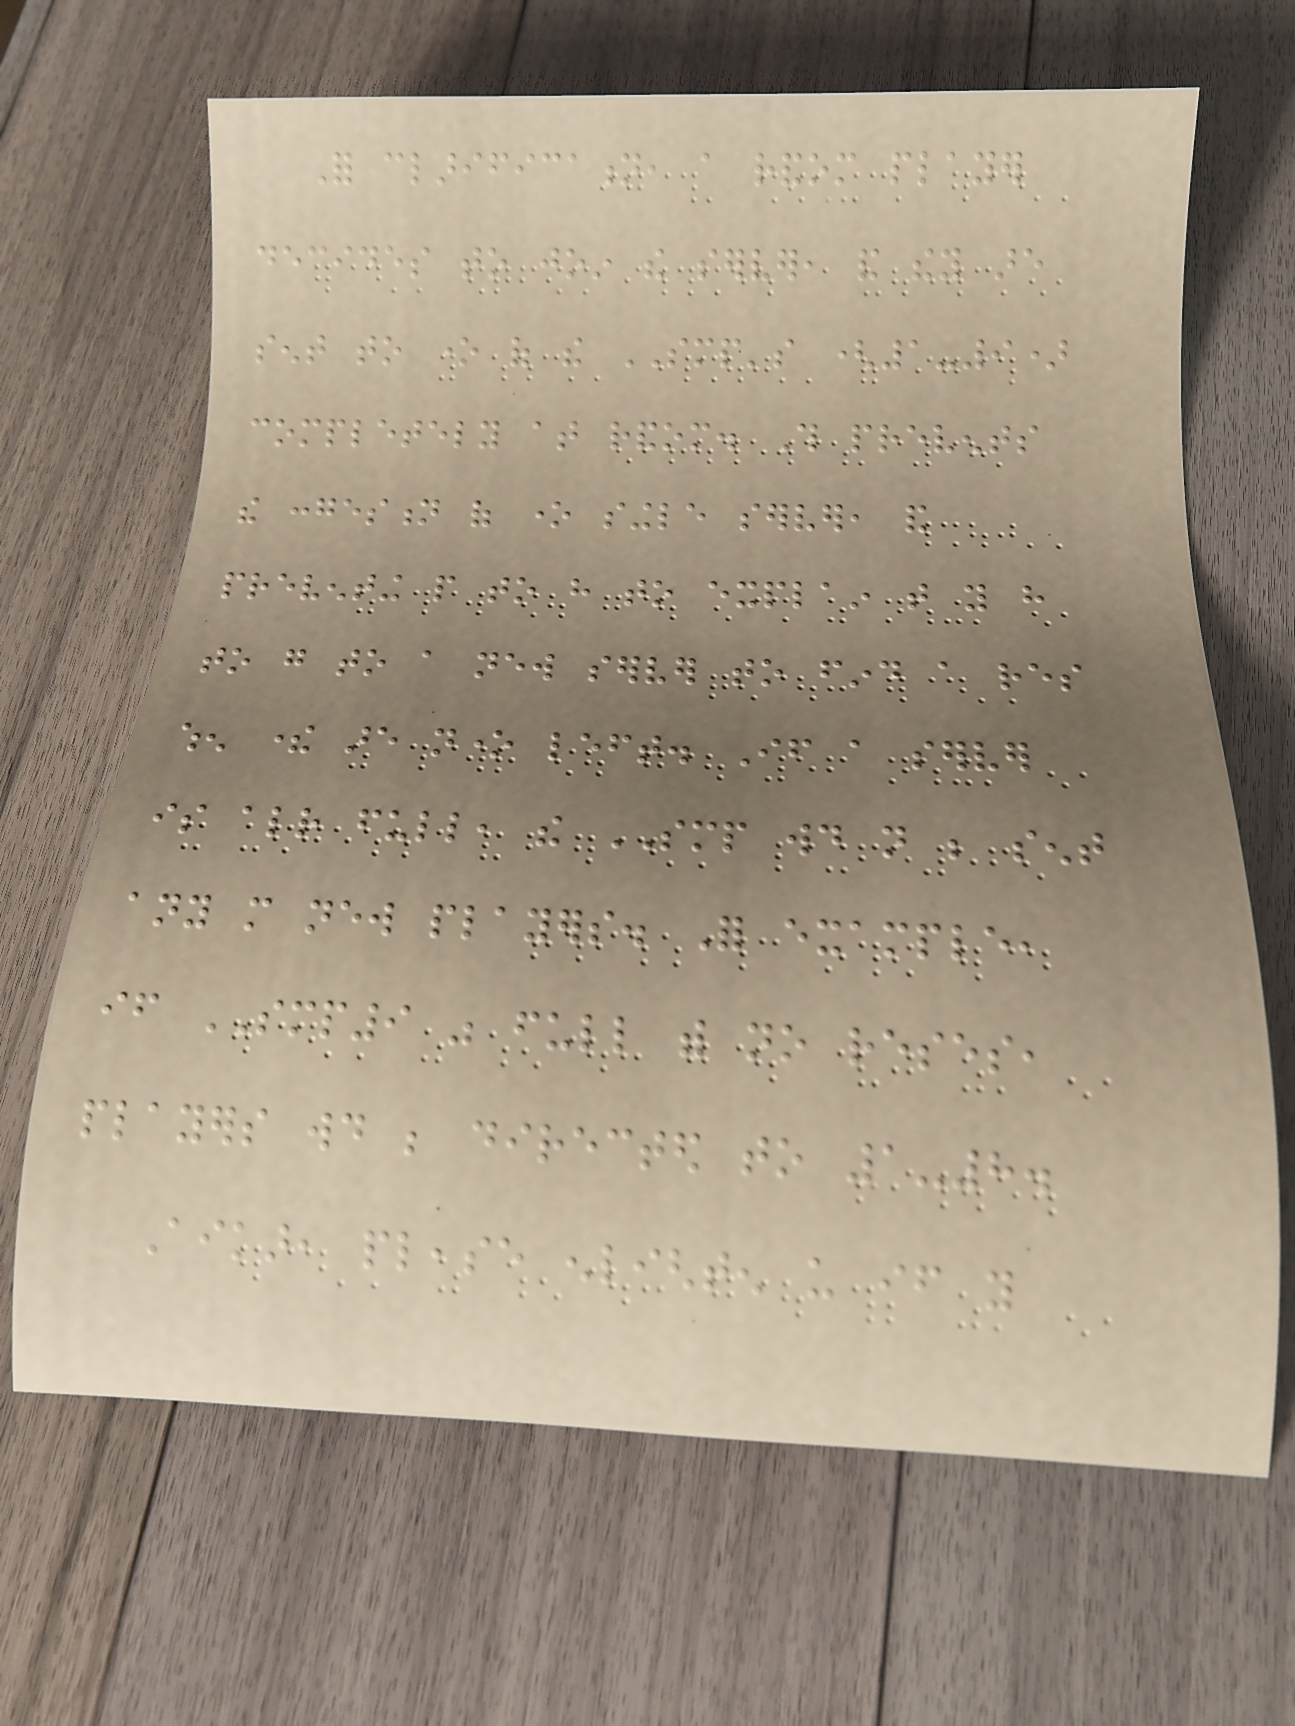For clarification, a random player
decides to join the server, and they are
sent to one of the SMP's (1-9)
completely at random. This prevents
the congestion of one single server, and
preventing people to have to explain that you have
to go to a new server to find a res
when there are none left. If a server
is already full, the SMP would not be sent
any more new players. For example,
if SMP9 was full with no reses,
players would be directed to 1-8.
Aikar, please enlighten us if you
